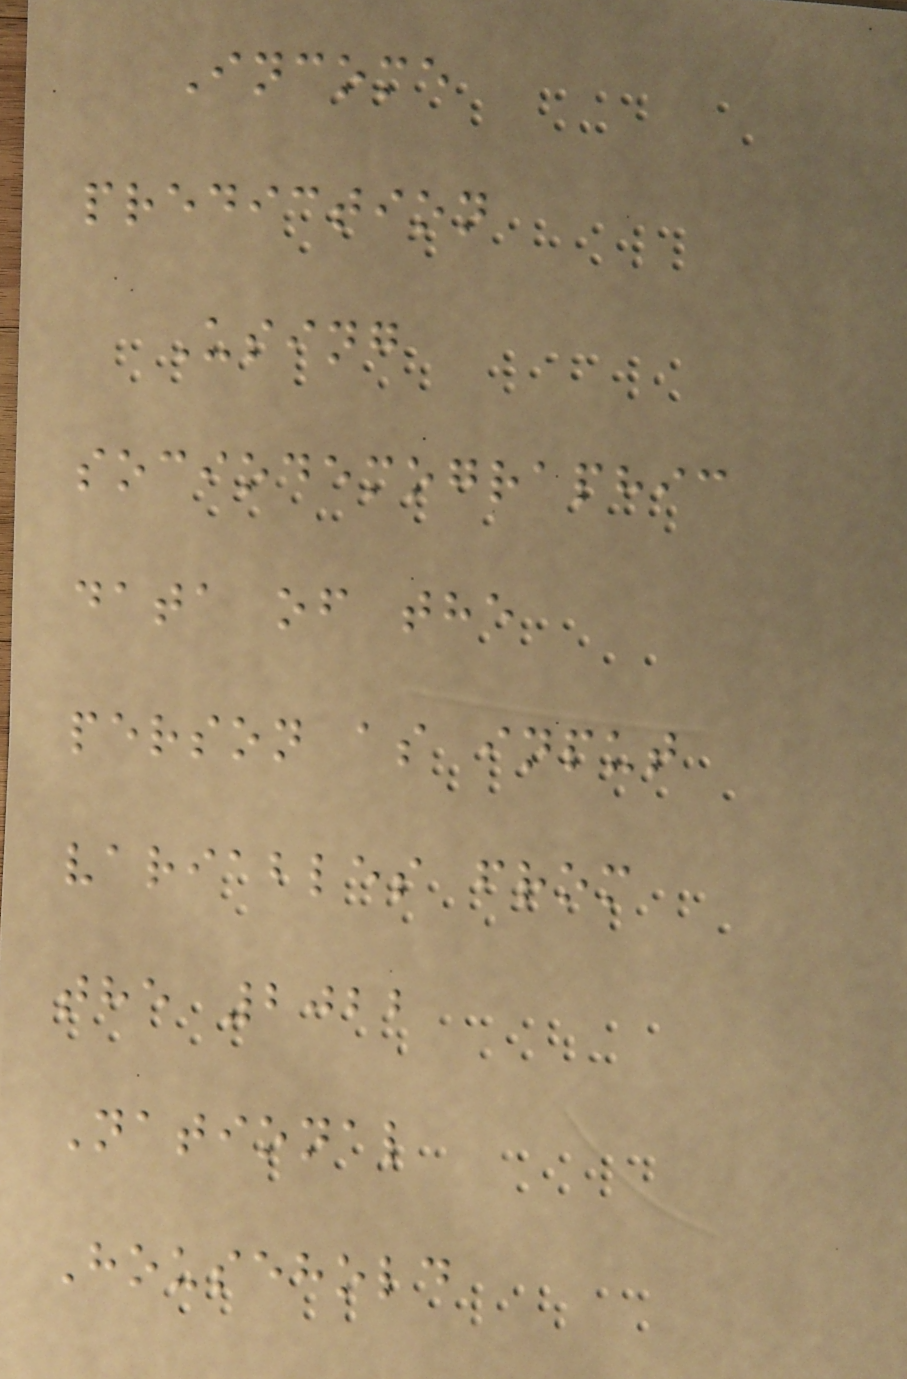Income
prediction
Using
sociodemographic
data of the
person as input
variables from
the 2022
National
Household
